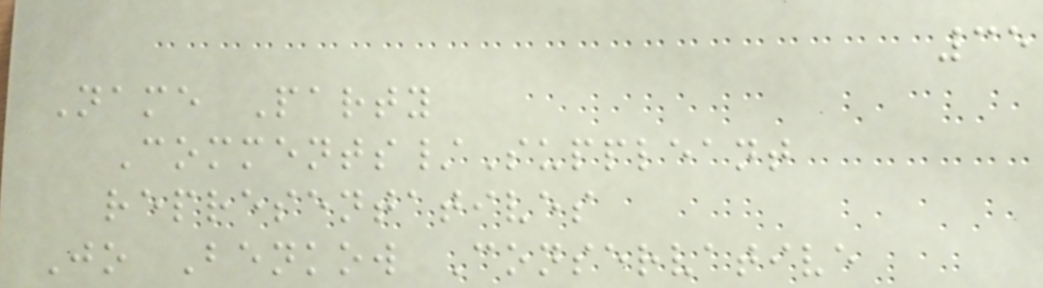35
Name Party
Comments/Suppleant
representatives
Jo Benkow Conservative
